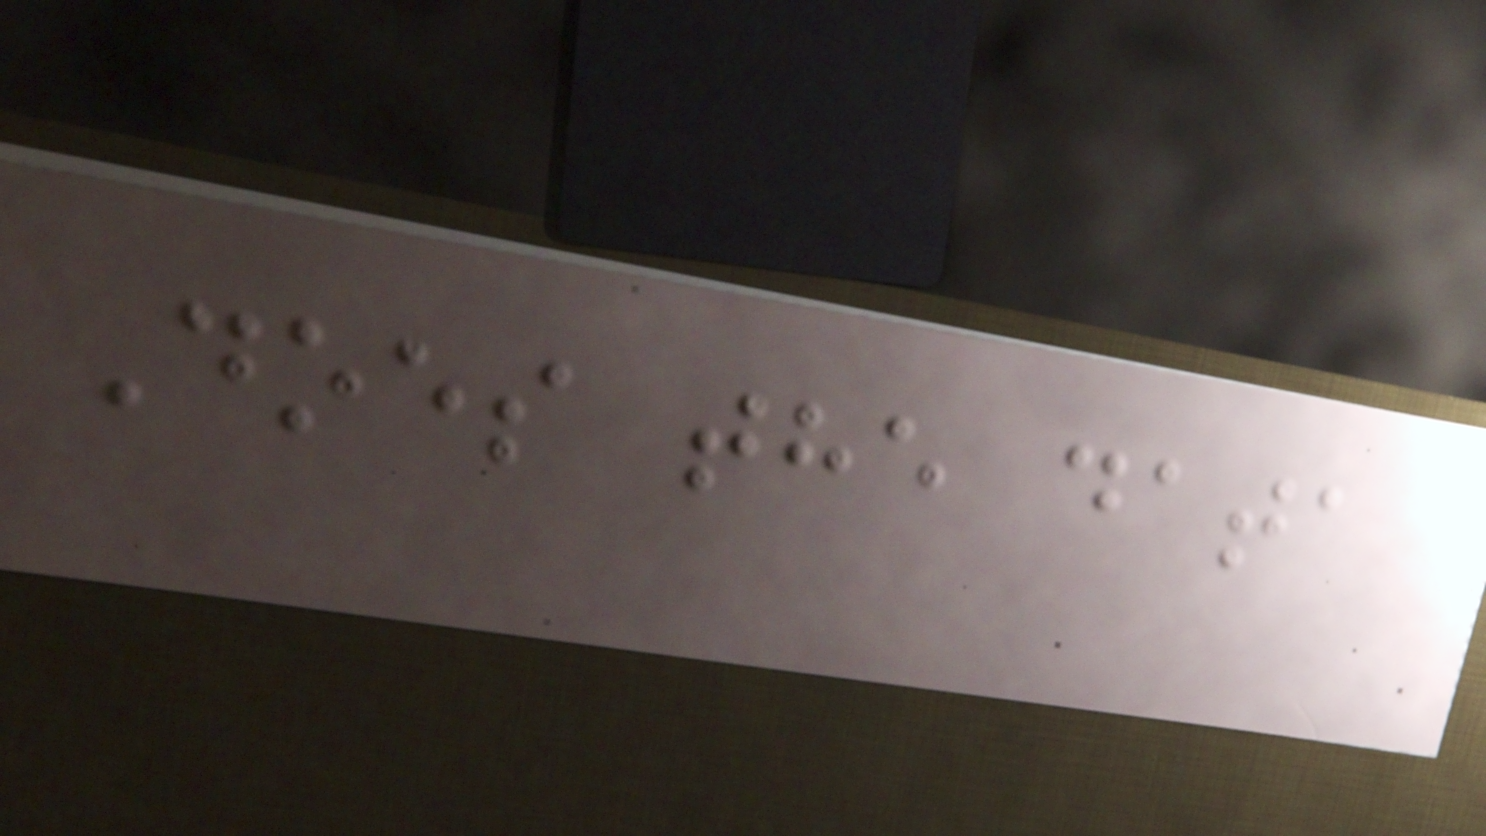Does the data
